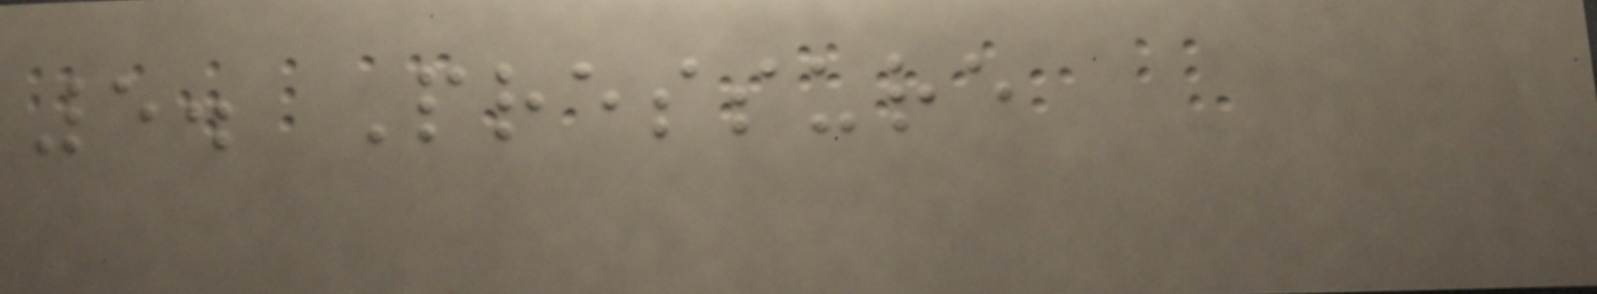5. Pressure
